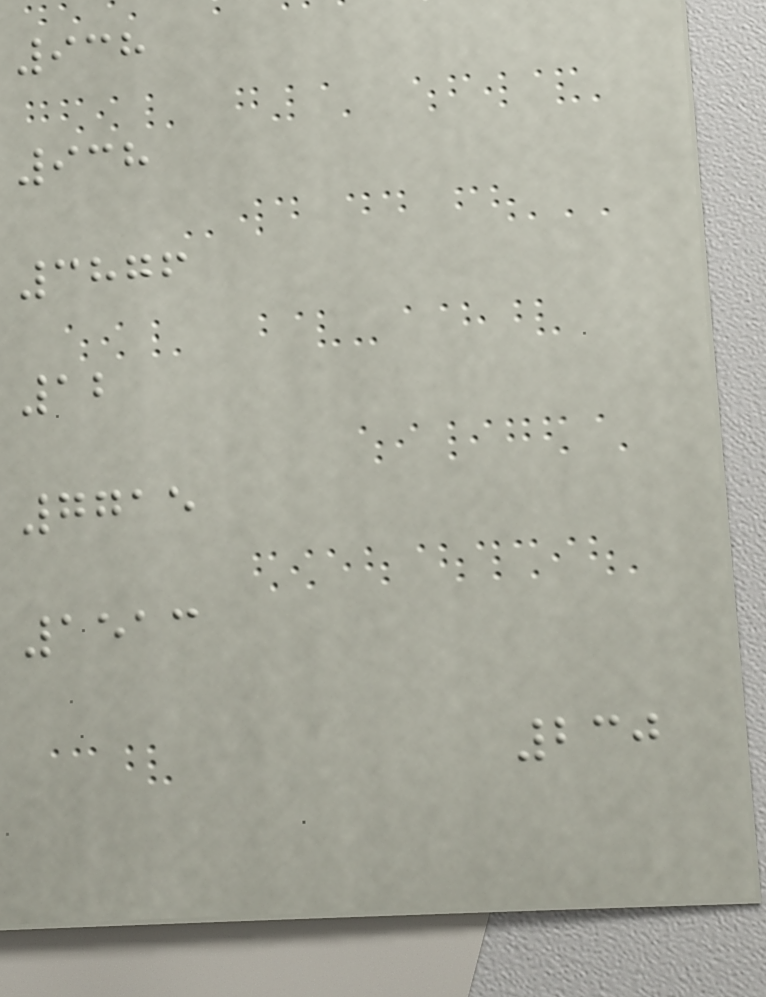938
938
3876
12
7715
1513
230
